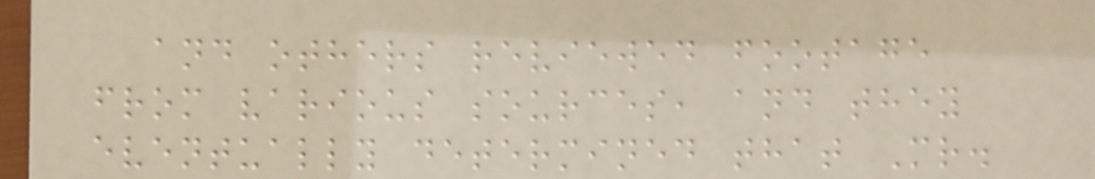and others reviewed footage
from various sources, and they
eventually determined that Mr.
